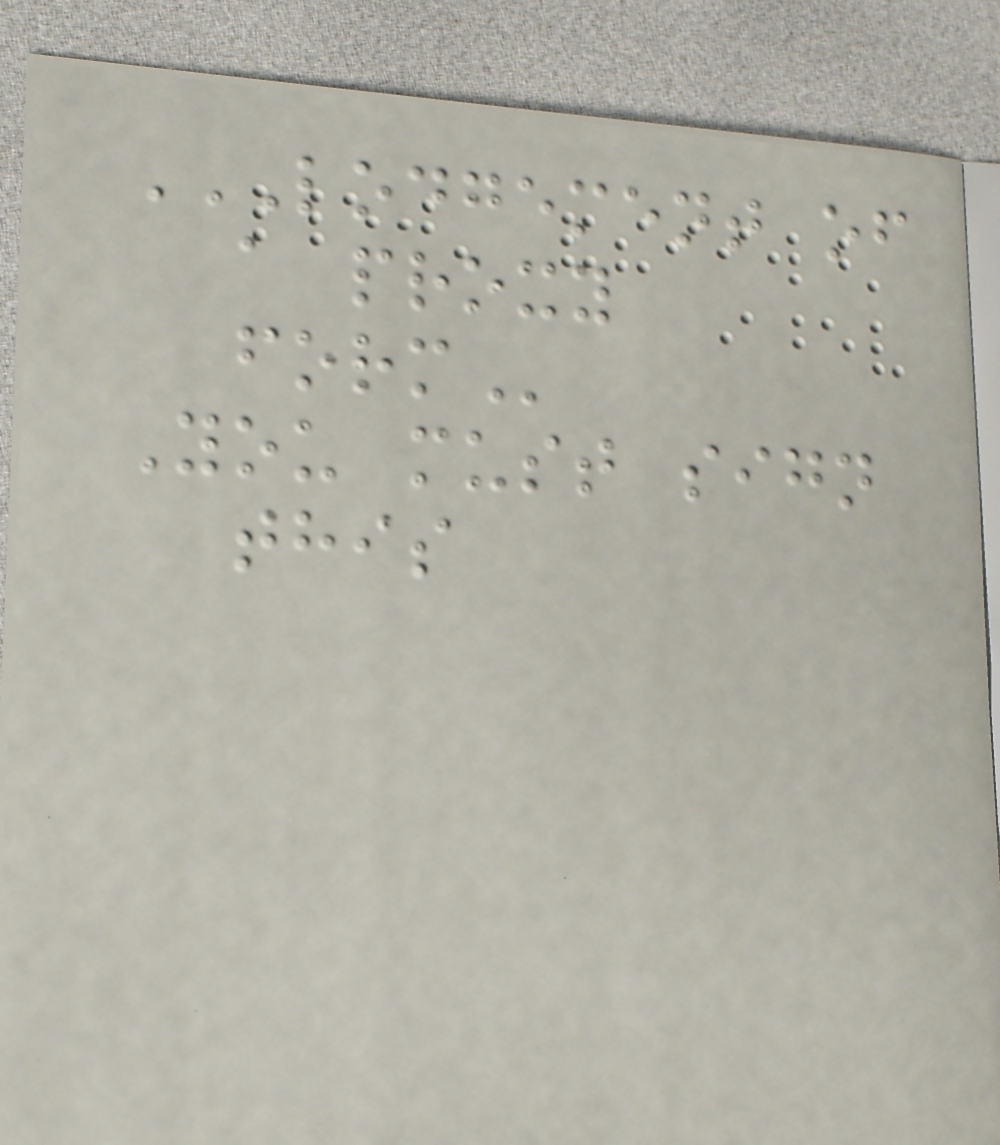LODGEMENT OF
A PROXY
FORM
You must sign
this
